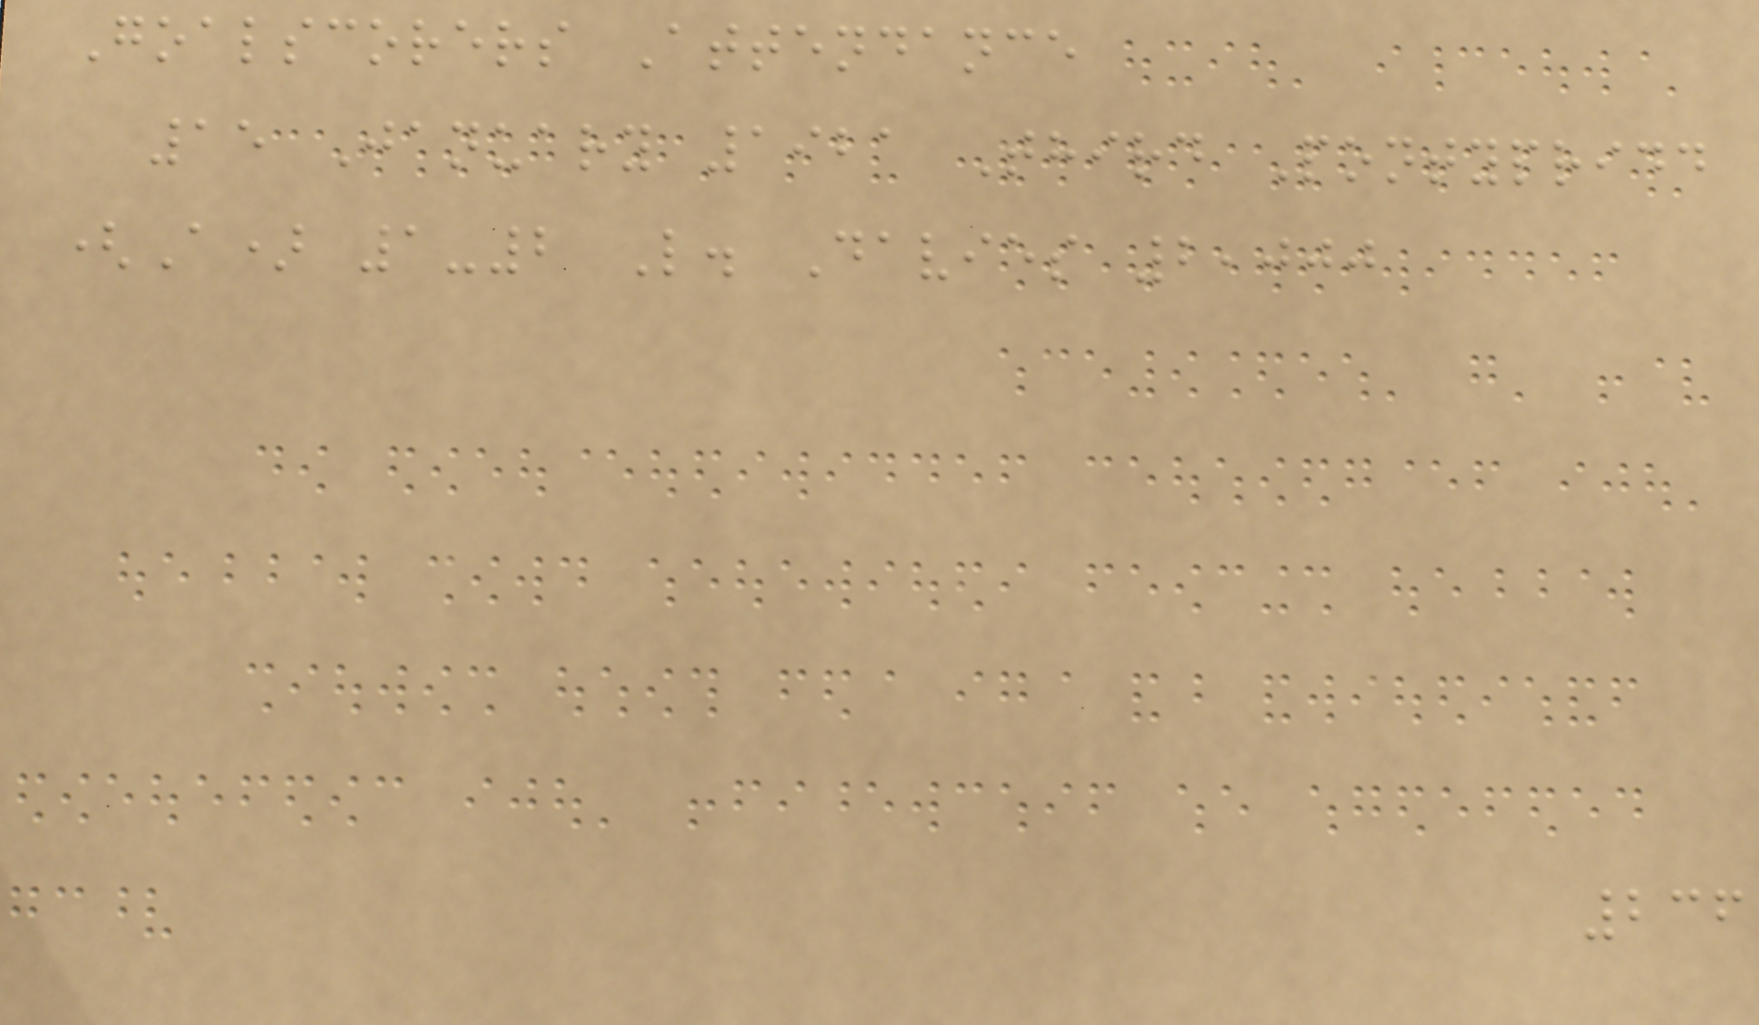Goalscorers Attendance
15 January 1921 Third Pontypridd
(A) 1-2 L. Davies 2,000
236
